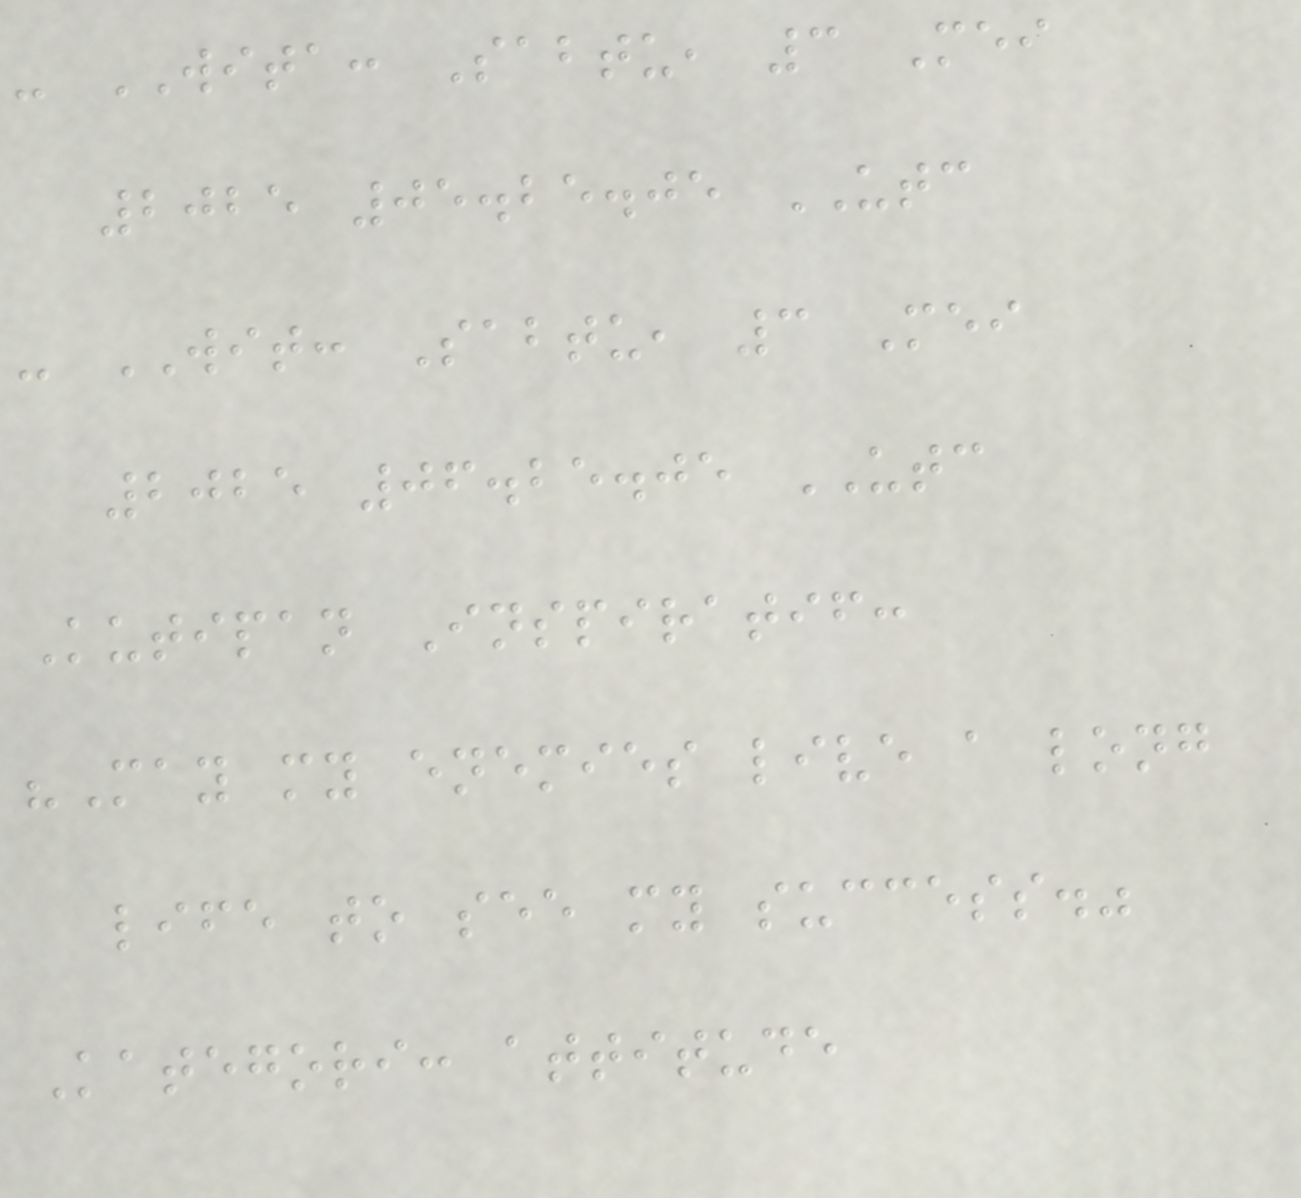- WITA: Sabtu, 3 Mei
2025 05.25.05 UTC
- WIT: Sabtu, 3 Mei
2025 06.25.05 UTC
Kutipan Inspiratif:
"May my enemies live a long
life to see my success."
Kategori: attitude
